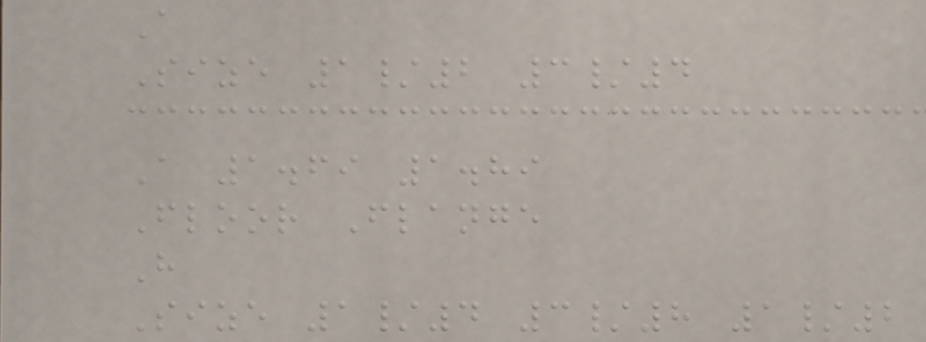A
Size 1/2 3/4
A 1.69 1.89
Floor Flange
H
Size 1/4 3/8 1/2
